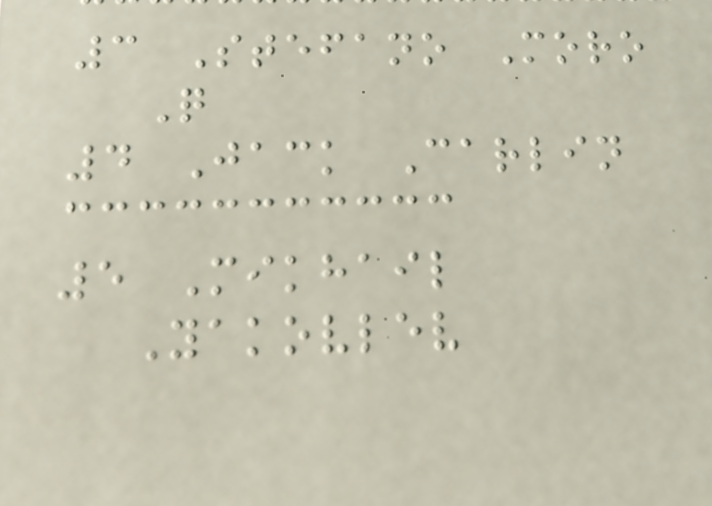3 Stefano Moro
Q
4 Jack Carlin
5 Mikhail
Yakovlev
